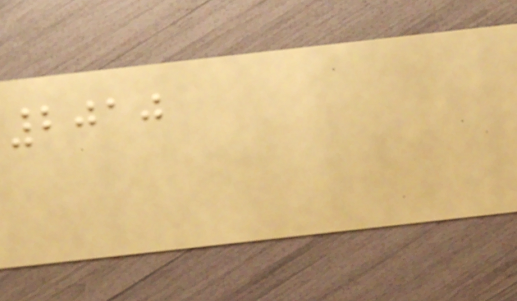2010
